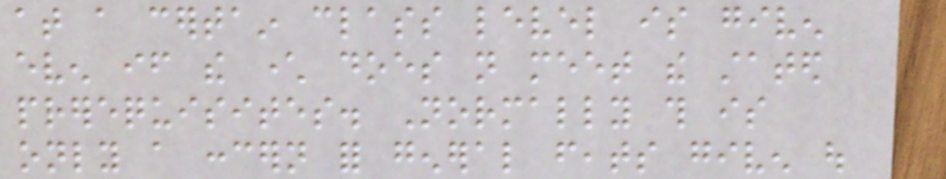at a certain class level is given
even if the character does not meet the stated
prerequisites. Normally this is
only a concern for general feats given out
